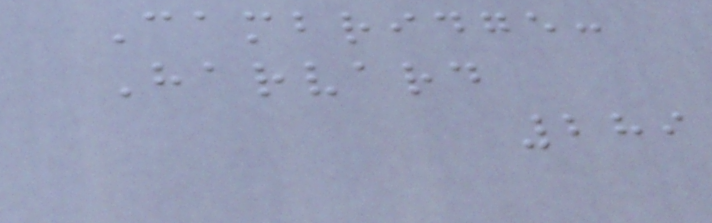Cambridge:
Harvard
289
